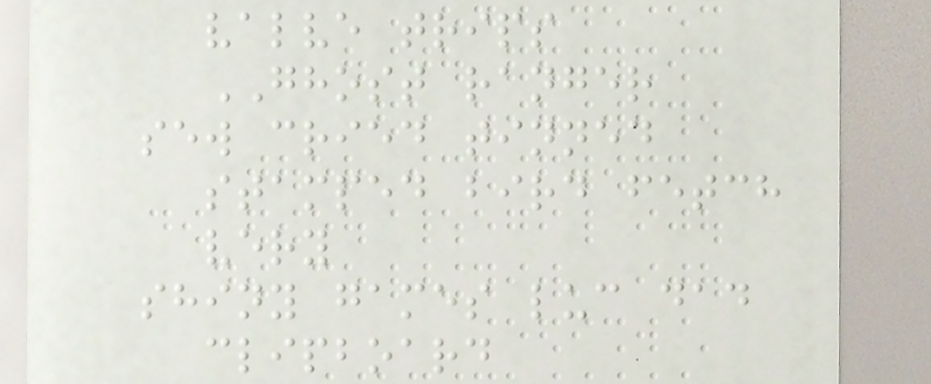valve trips
GHOST ranger
sew cried tinned
stamped bird fetch
very
shiny games luc dad
clipboard
